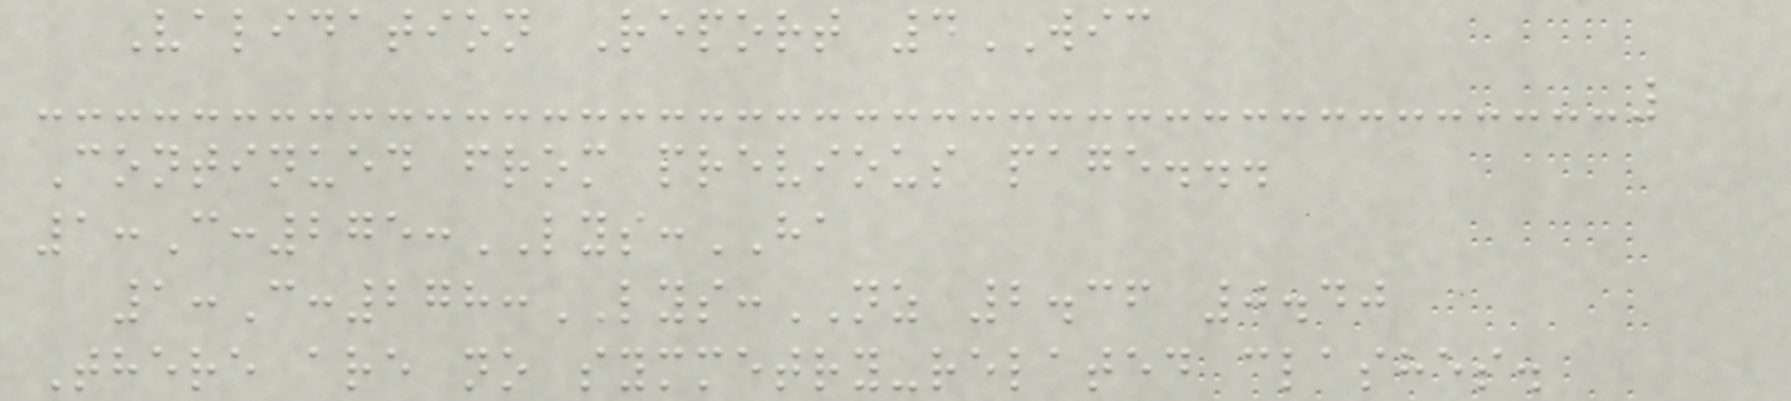Validation Report 4WIC
Continued from previous page...
1:C:275:LYS:HA
1:C:278:LYS:NZ 2.36 0.40
There are no symmetry-related clashes.
